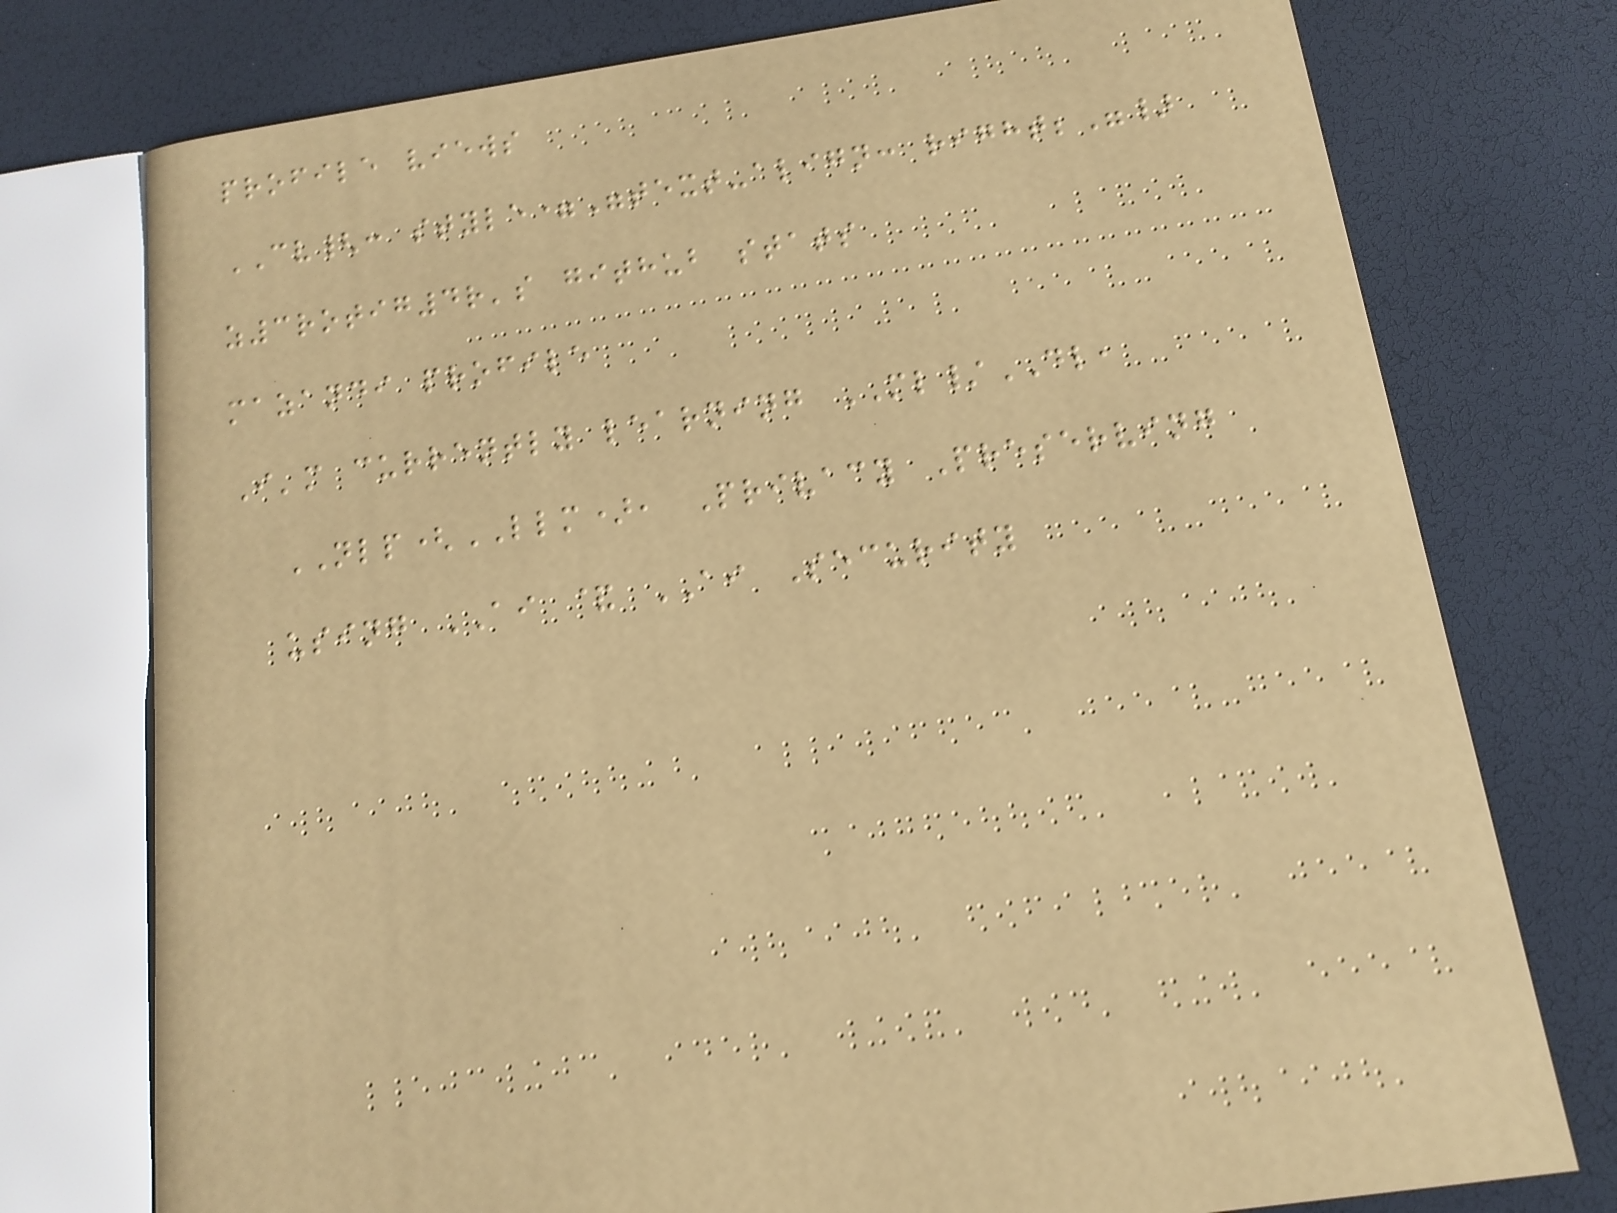profile views
CV{: style="text-align: right;"}
z3rotig4r's github stats
mazandi profile
I'm currently learning ML/DL,
NLP(LLM), Privacy Preserving
using AI & AI Security
